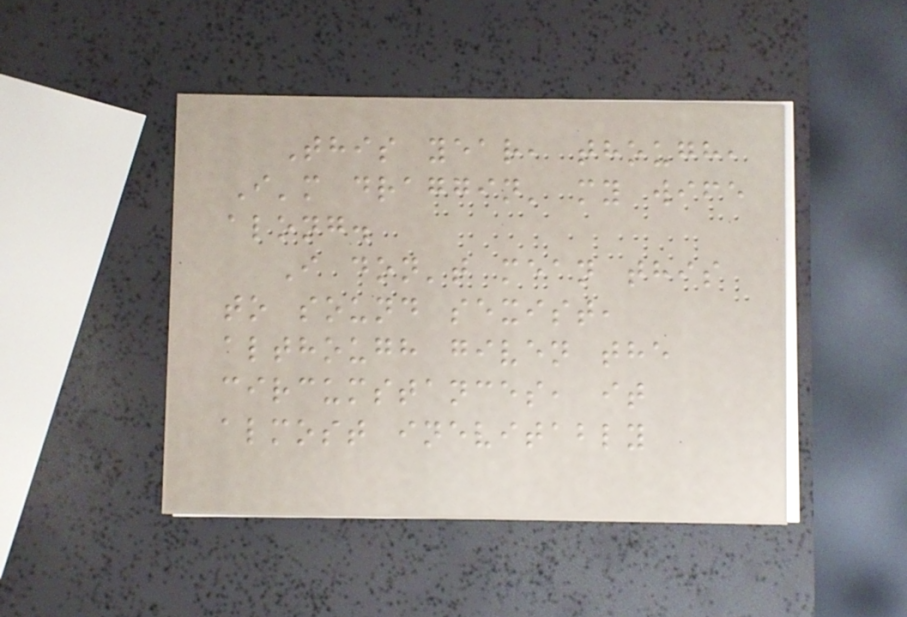This year, though,
I'm draggin' my wife
along.
I don't mean this
to sound sexist,
although given the
circumstances, it
almost inevitably
